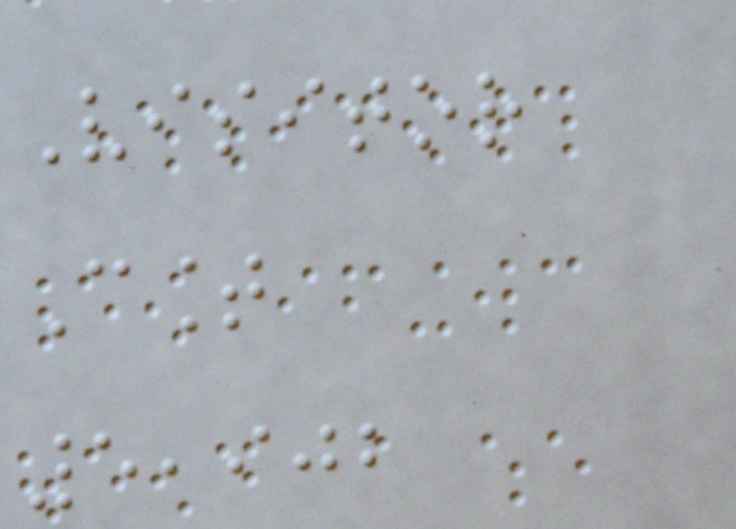Visitor
Count
5,902
